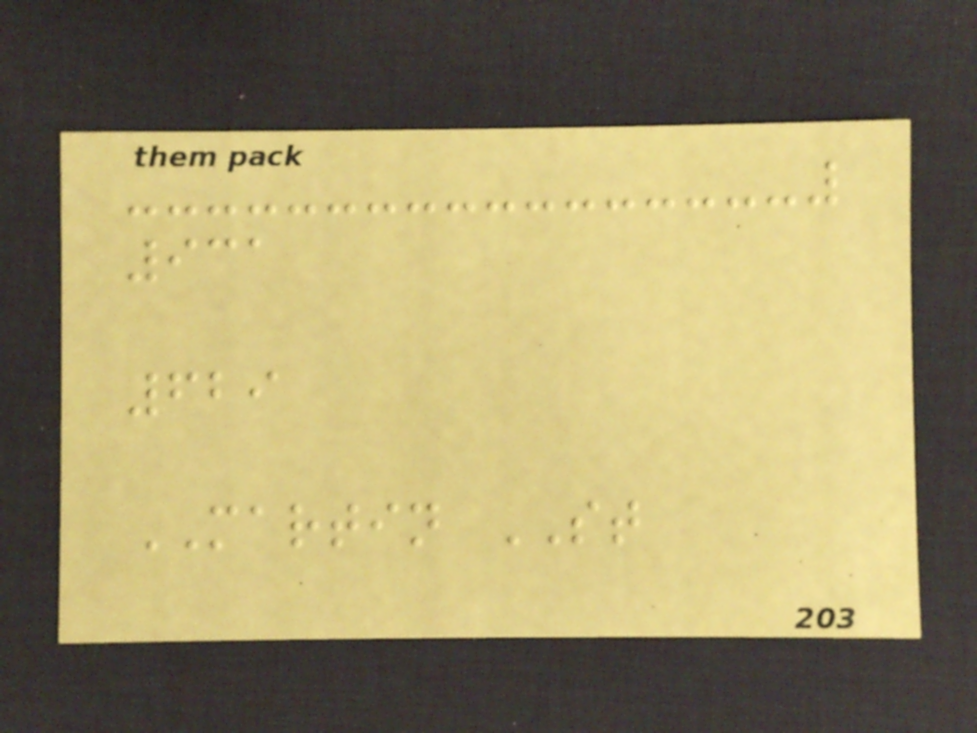931
629
MARTIN ST
